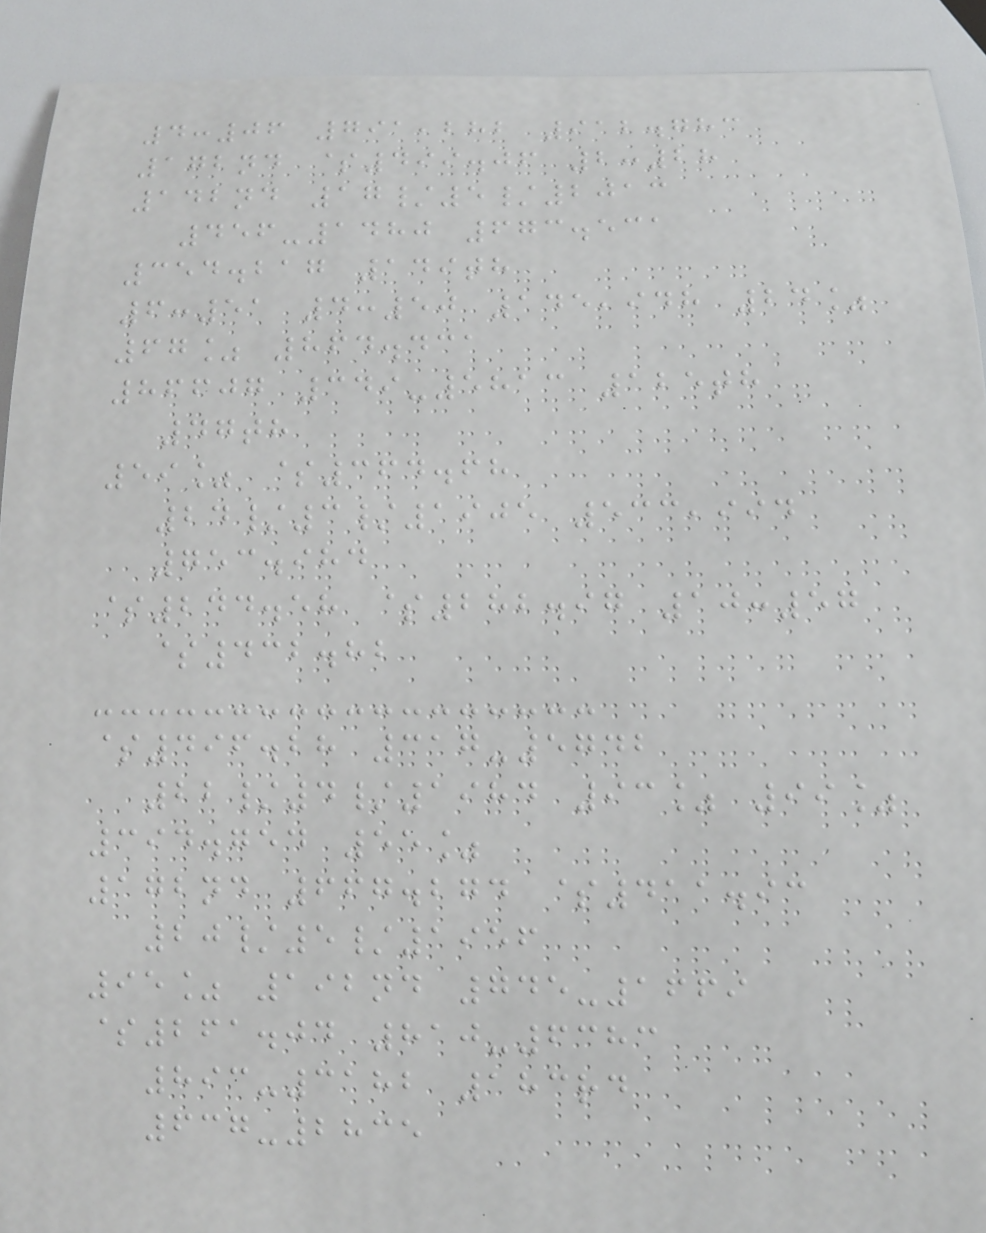4:06 791,282 912.783
172nd $499.06 2:28
142nd 17/5/2013
456-1480 673.531
354.217 149th
6:51 4:50 145,948 24%
67% 864.431
86607 349-5813 125th
47th
59% $364.68
24/3/1905 533,994
753.984
$244.58 $282.97 10:57
$432.82
$496.28 317-5742
22/4/1984 93% 99%
394.754 55%
172nd 667.274 $411.93
20/5/1956
95% 192nd 745-1669
$261.04 810-6383
893-3182 183rd
637-2835
